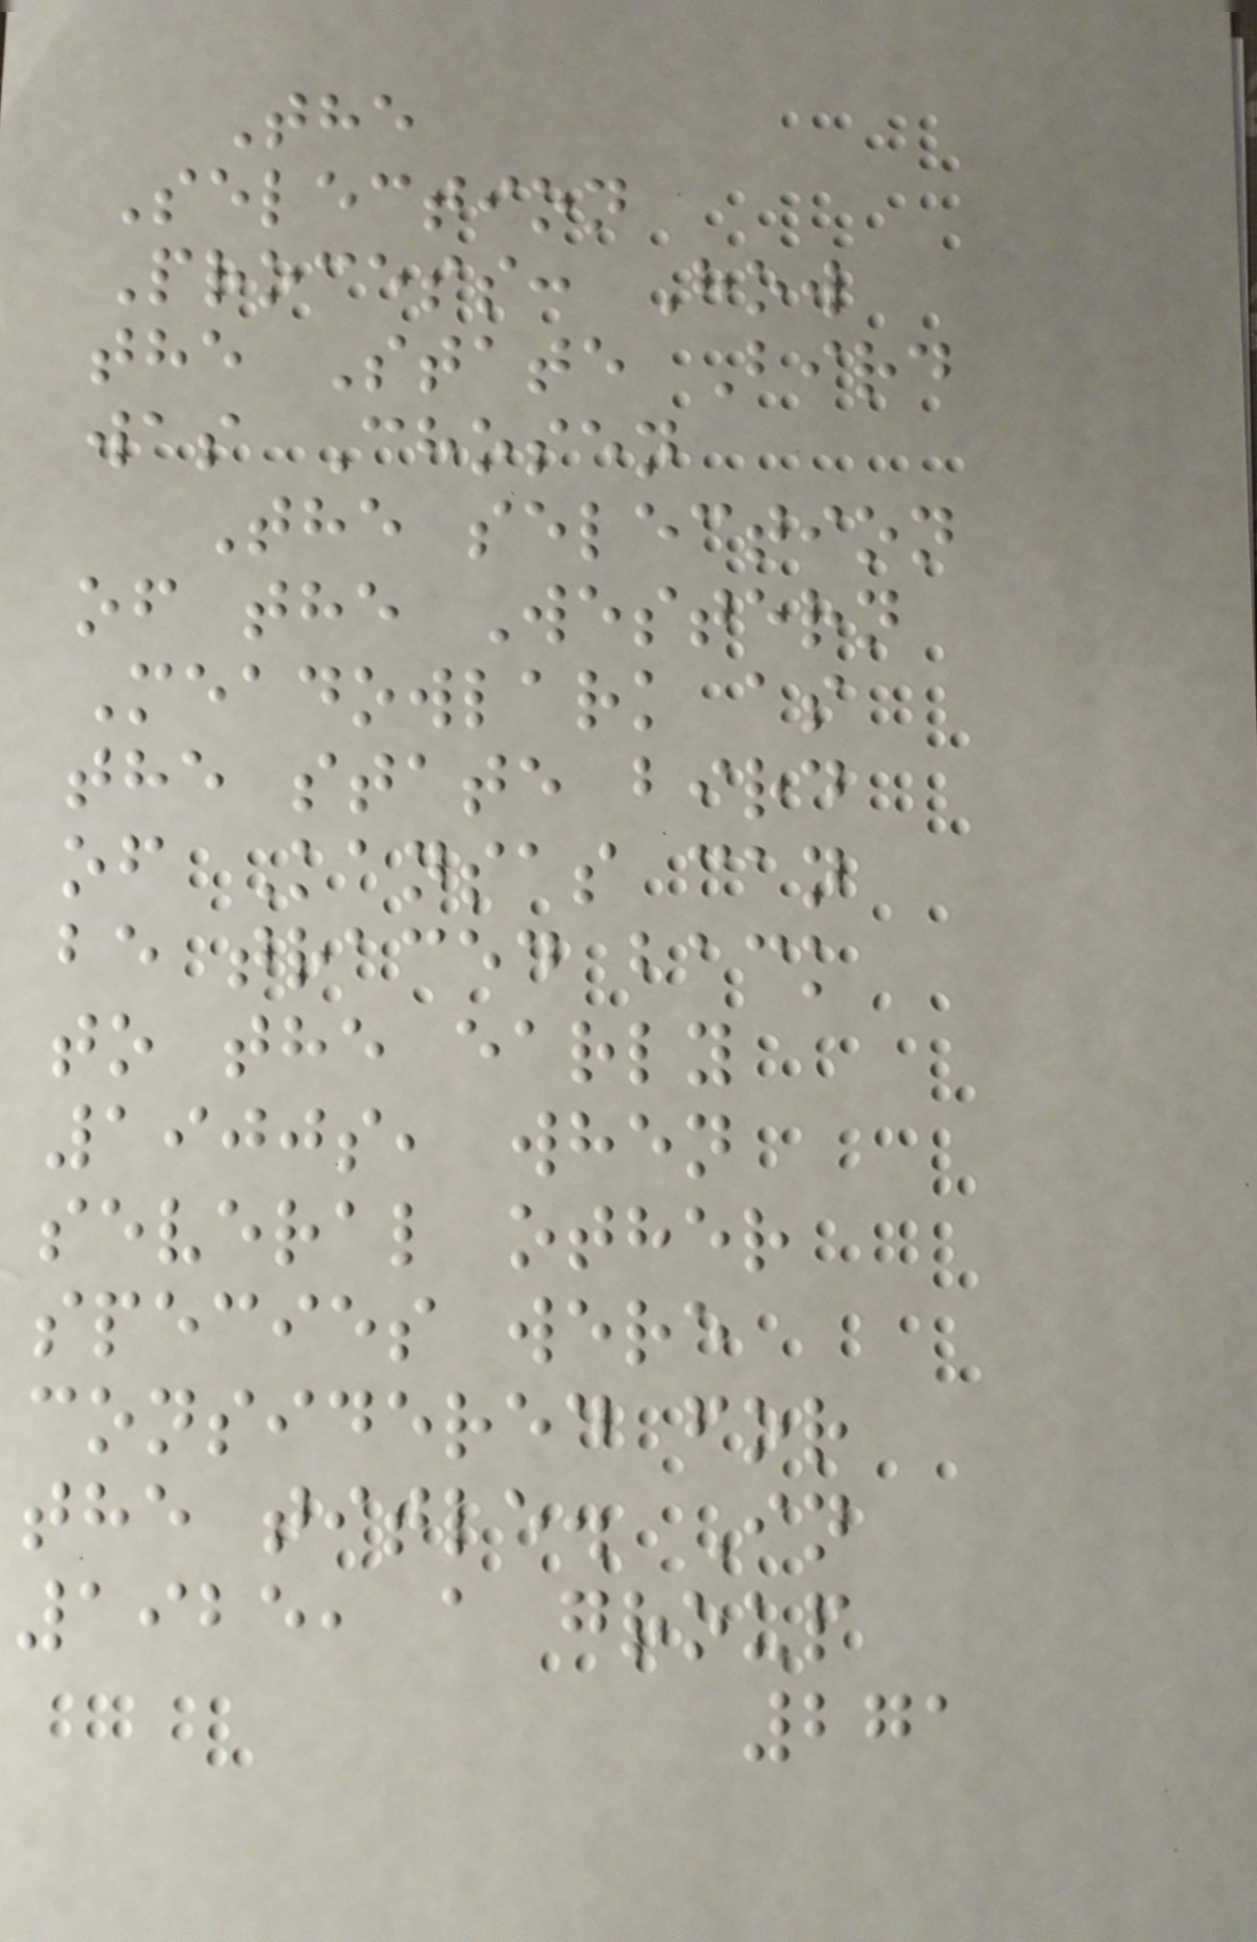The
Selection
Process: How
the State Bird
was Chosen
The selection
of the Western
Meadowlark as
the state bird
of Kansas can
be traced back
to the early
1900s, when
several other
species were
considered for
the title. In
1925, a group
271
